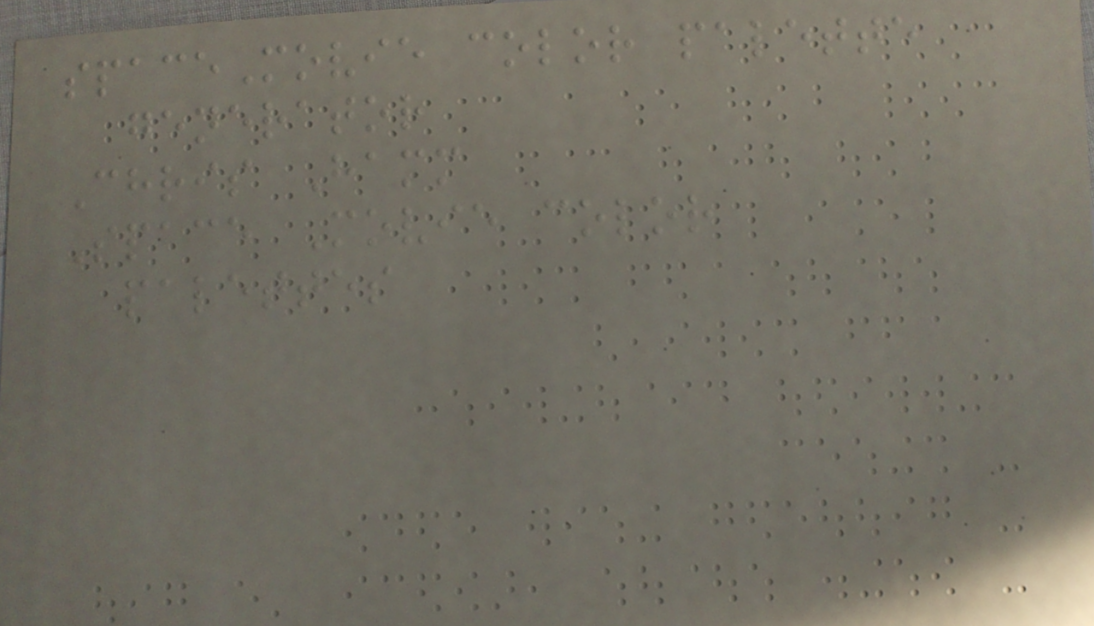spaceMovie color palette
generator
Chris Hamm
Space Movie color
palettes
